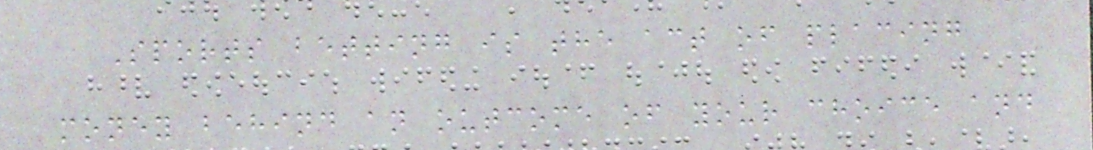Sports betting is the act of placing
money behind an outcome of your choice and
